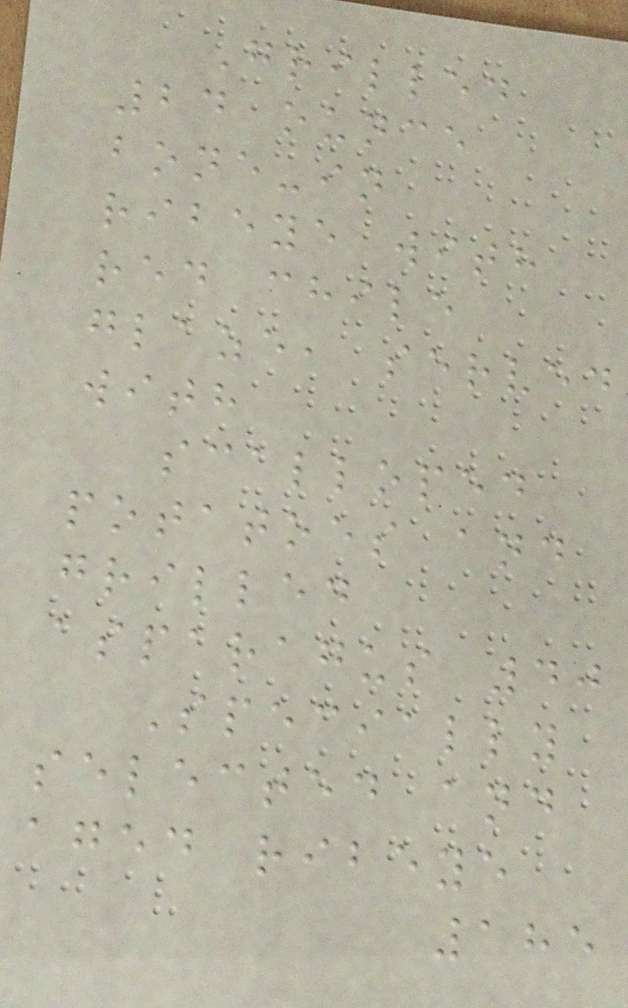Grilled
24 ounce
bone-in
ribeye with
red chile
glaze, served
with
scalloped
potatoes and
grilled
asparagus 40
Specially
selected and
aged ribeye
185
